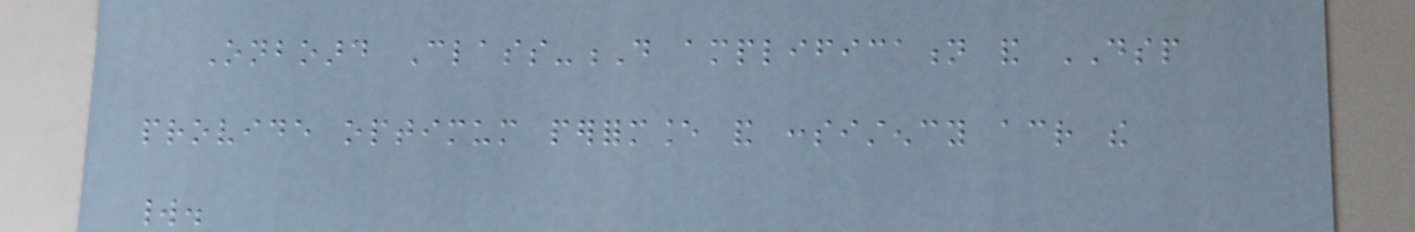Onboard Class-D amplification and DSP
provide optimum performance and consistency across the
world.
